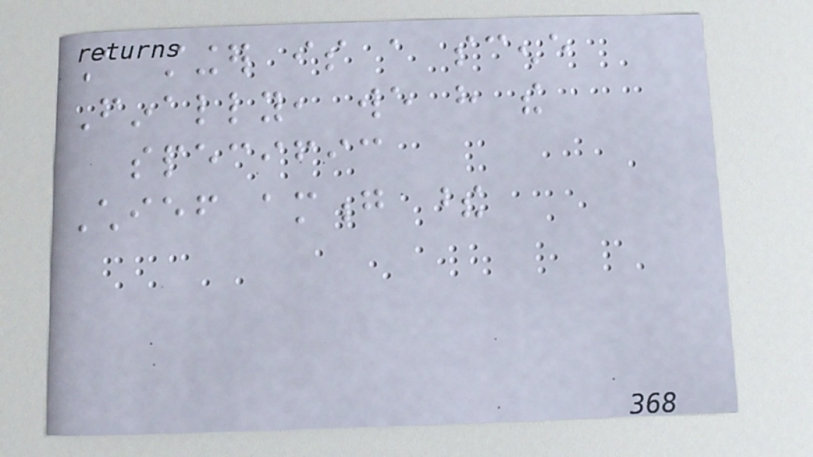A stinger is a scene
Finally, we have the
specific
Chief among these
